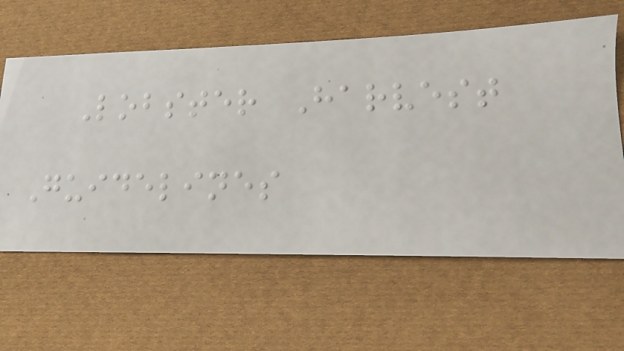Lobster Harvest
Guidelines
